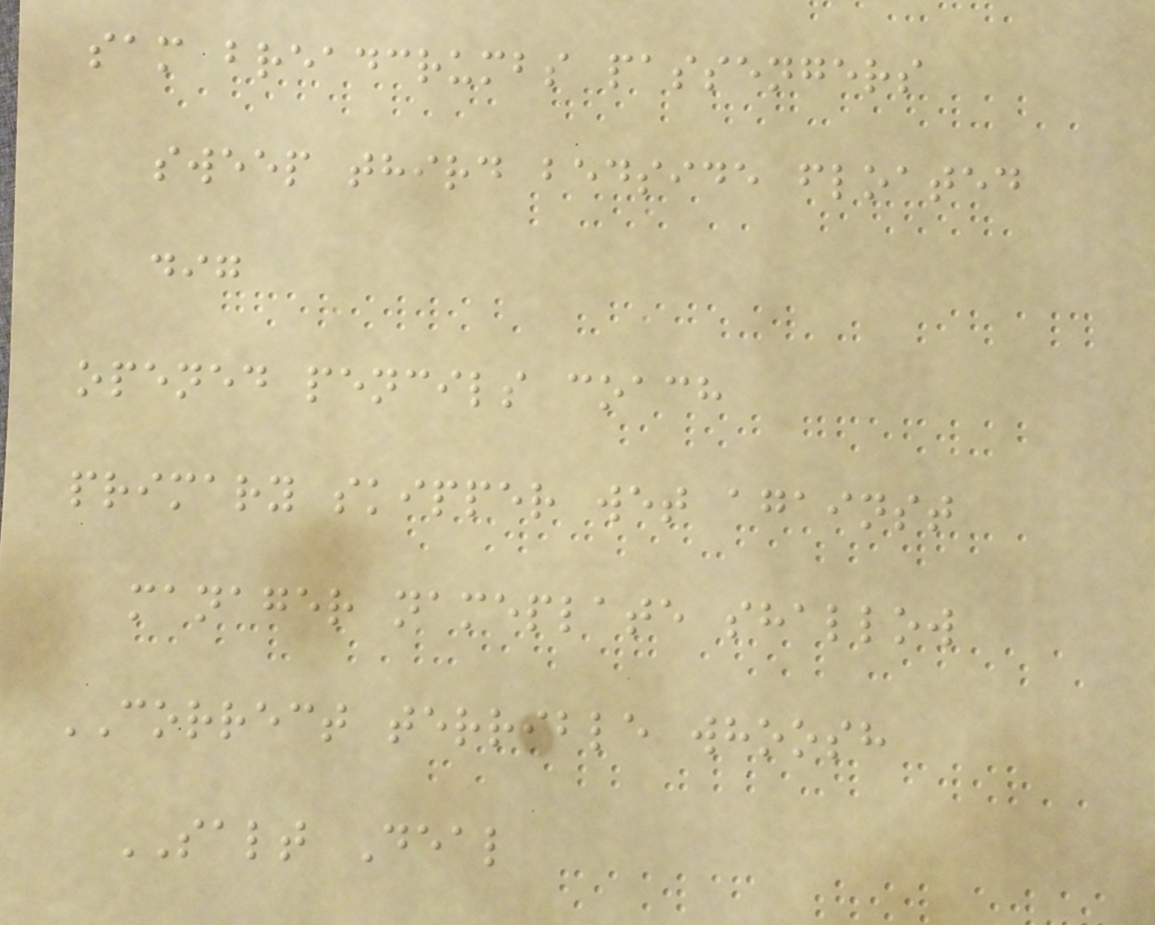sam breadcrumbs passengers
sweep third bedside floated
dig
opened pencils coach
primary skipper wet against
manager nameplate shallow
CORRECT terrible whoosh
SALT Deal
